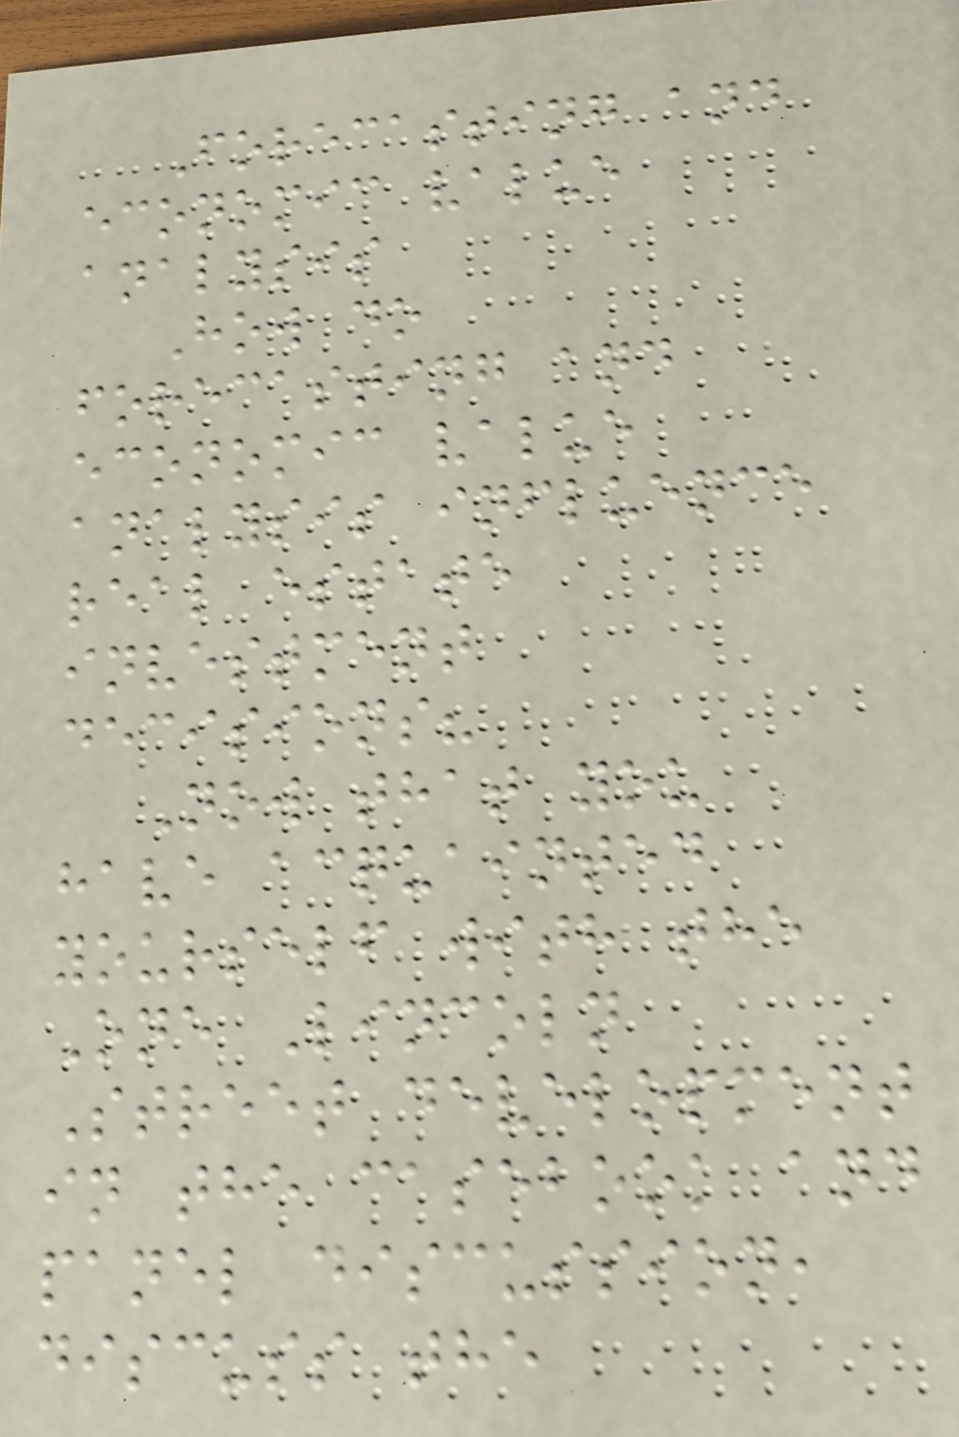Forecasting and
economic value
analysis
How do
forecasting and
economic value
analysis influence
real estate
investment
decisions?
Now that you
have acquainted
yourself with the
One Lincoln
Street development
in the casebook and
panel discussion,
discuss the
